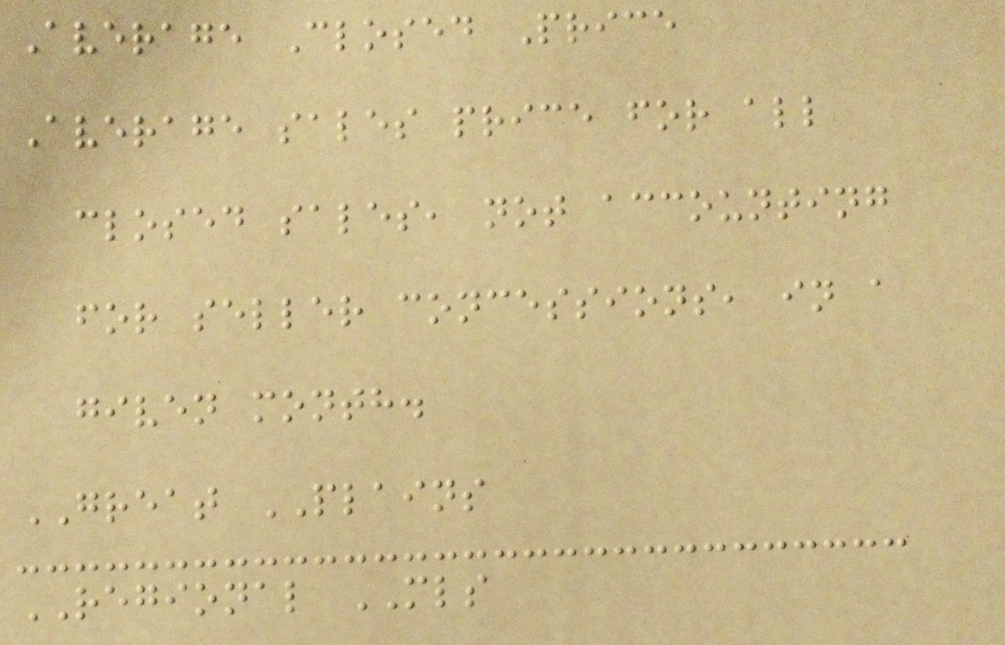Average Closed Price
Average sales price for all
closed sales, not accounting
for seller concessions, in a
given month.
GREAT PLAINS
REGIONAL MLS
